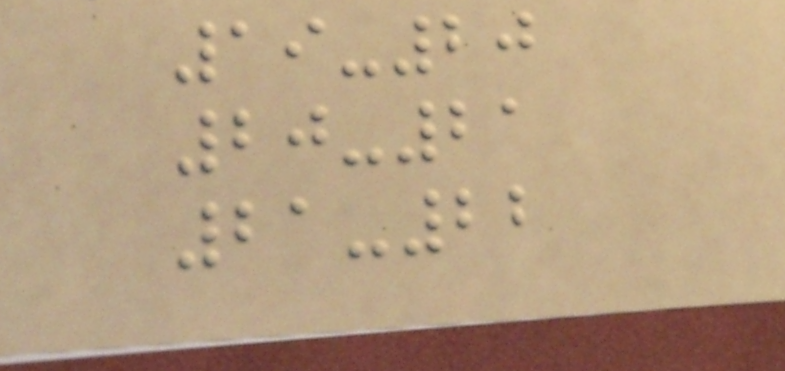19-20
20-21
21-22
